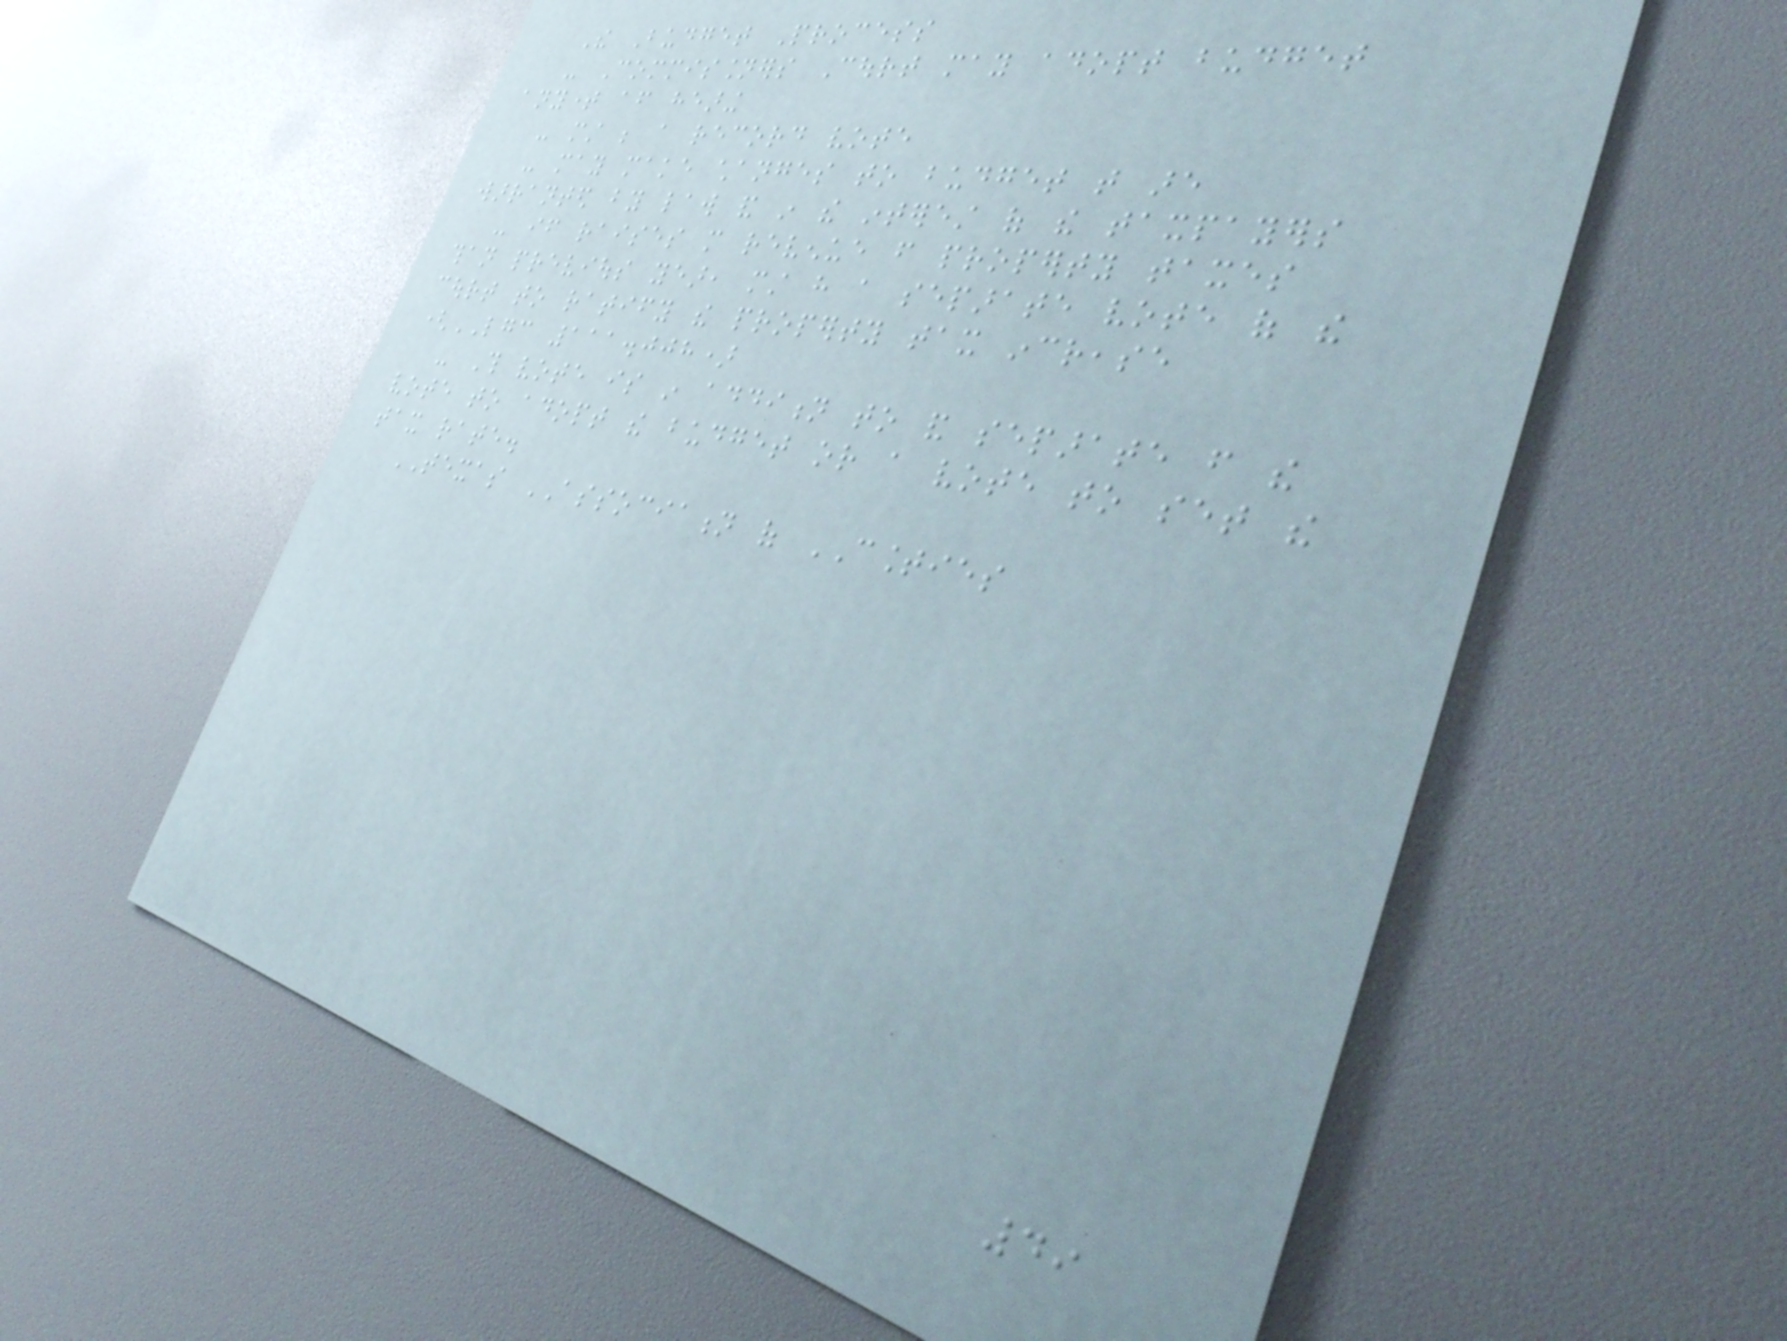The Budget Process
- Commissioners Court may adopt budget
anytime after hearing
- must be a record vote
- may make changes to budget that are
warranted by law and in the interest of the taxpayers
- if raises more revenue from property taxes
than previous year, must have a separate vote of the
court to ratify the property tax increase
(LGC 111.008)
- This vote is in addition to and separate from the
vote to adopt the budget or a vote to set the
tax rate.
TEXAS ASSOCIATION of COUNTIES
49
